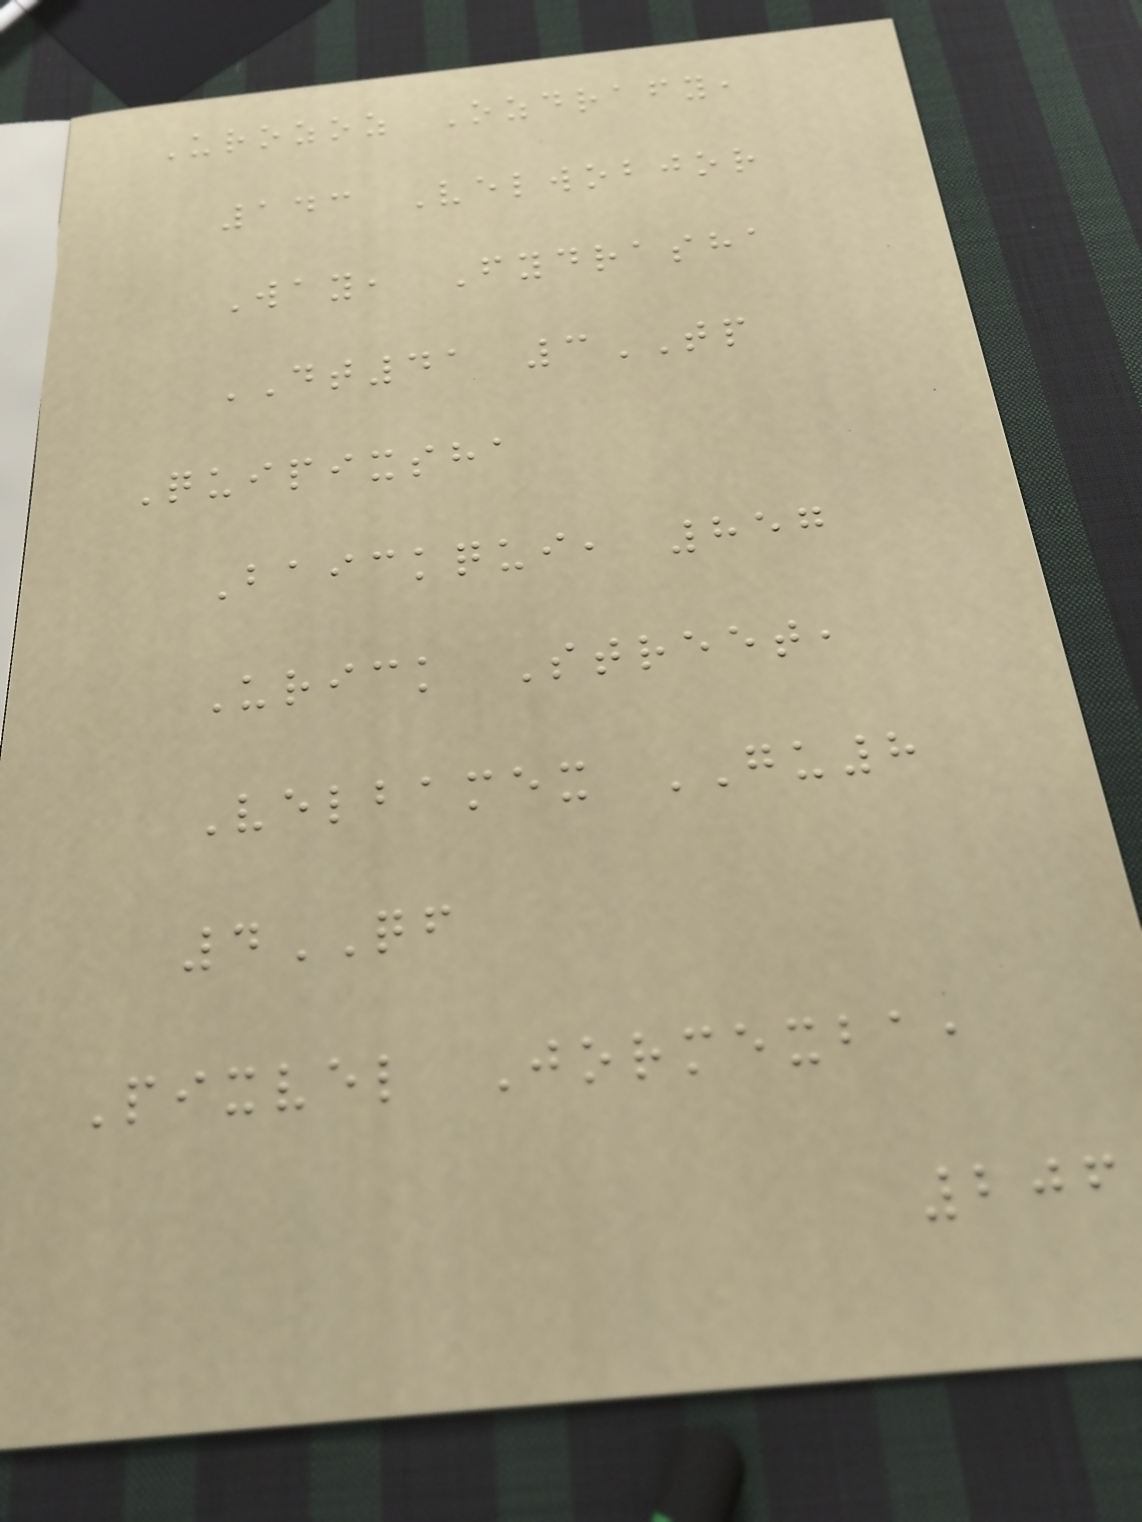Urozoz Ozdrafy,
143 Velwobjor
Way, Fydrasha
DT41 3TP
Quipixsha
Baickqui, 857
Urick Street,
Velbamex GU8
4QF
Pixvel Jormexba,
206
